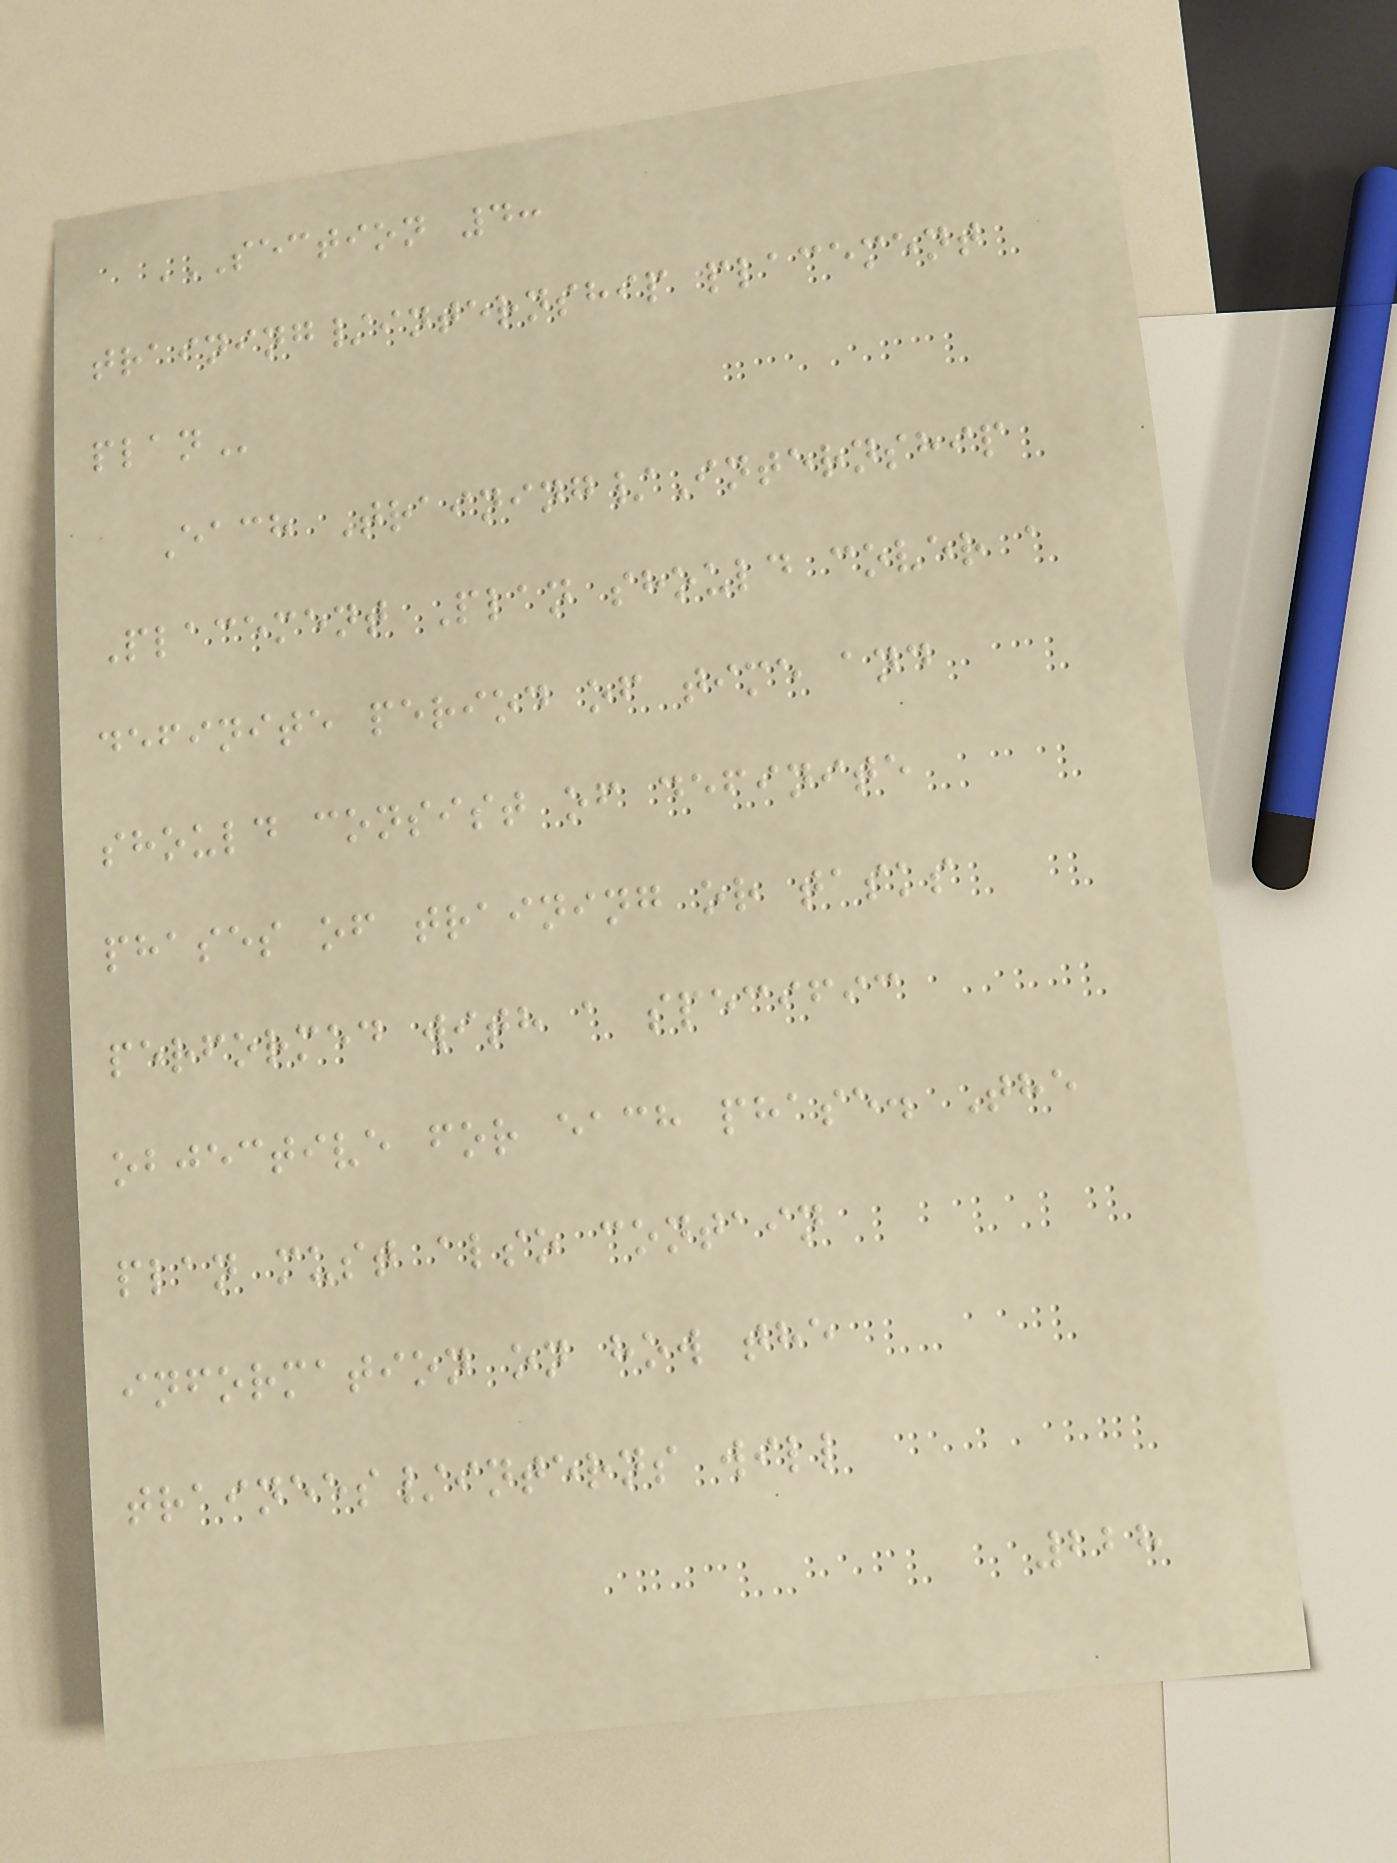SECTION 4:
TRAINING/INTERNSHIP PLACEMENT
PLAN
Each Training/Internship
Placement Plan should cover a
definite period of time and
should consist of definite
phases of training or tasks
performed with a specific
objective for each phase. The
plan must also contain
information on how the
trainees/interns will
228
